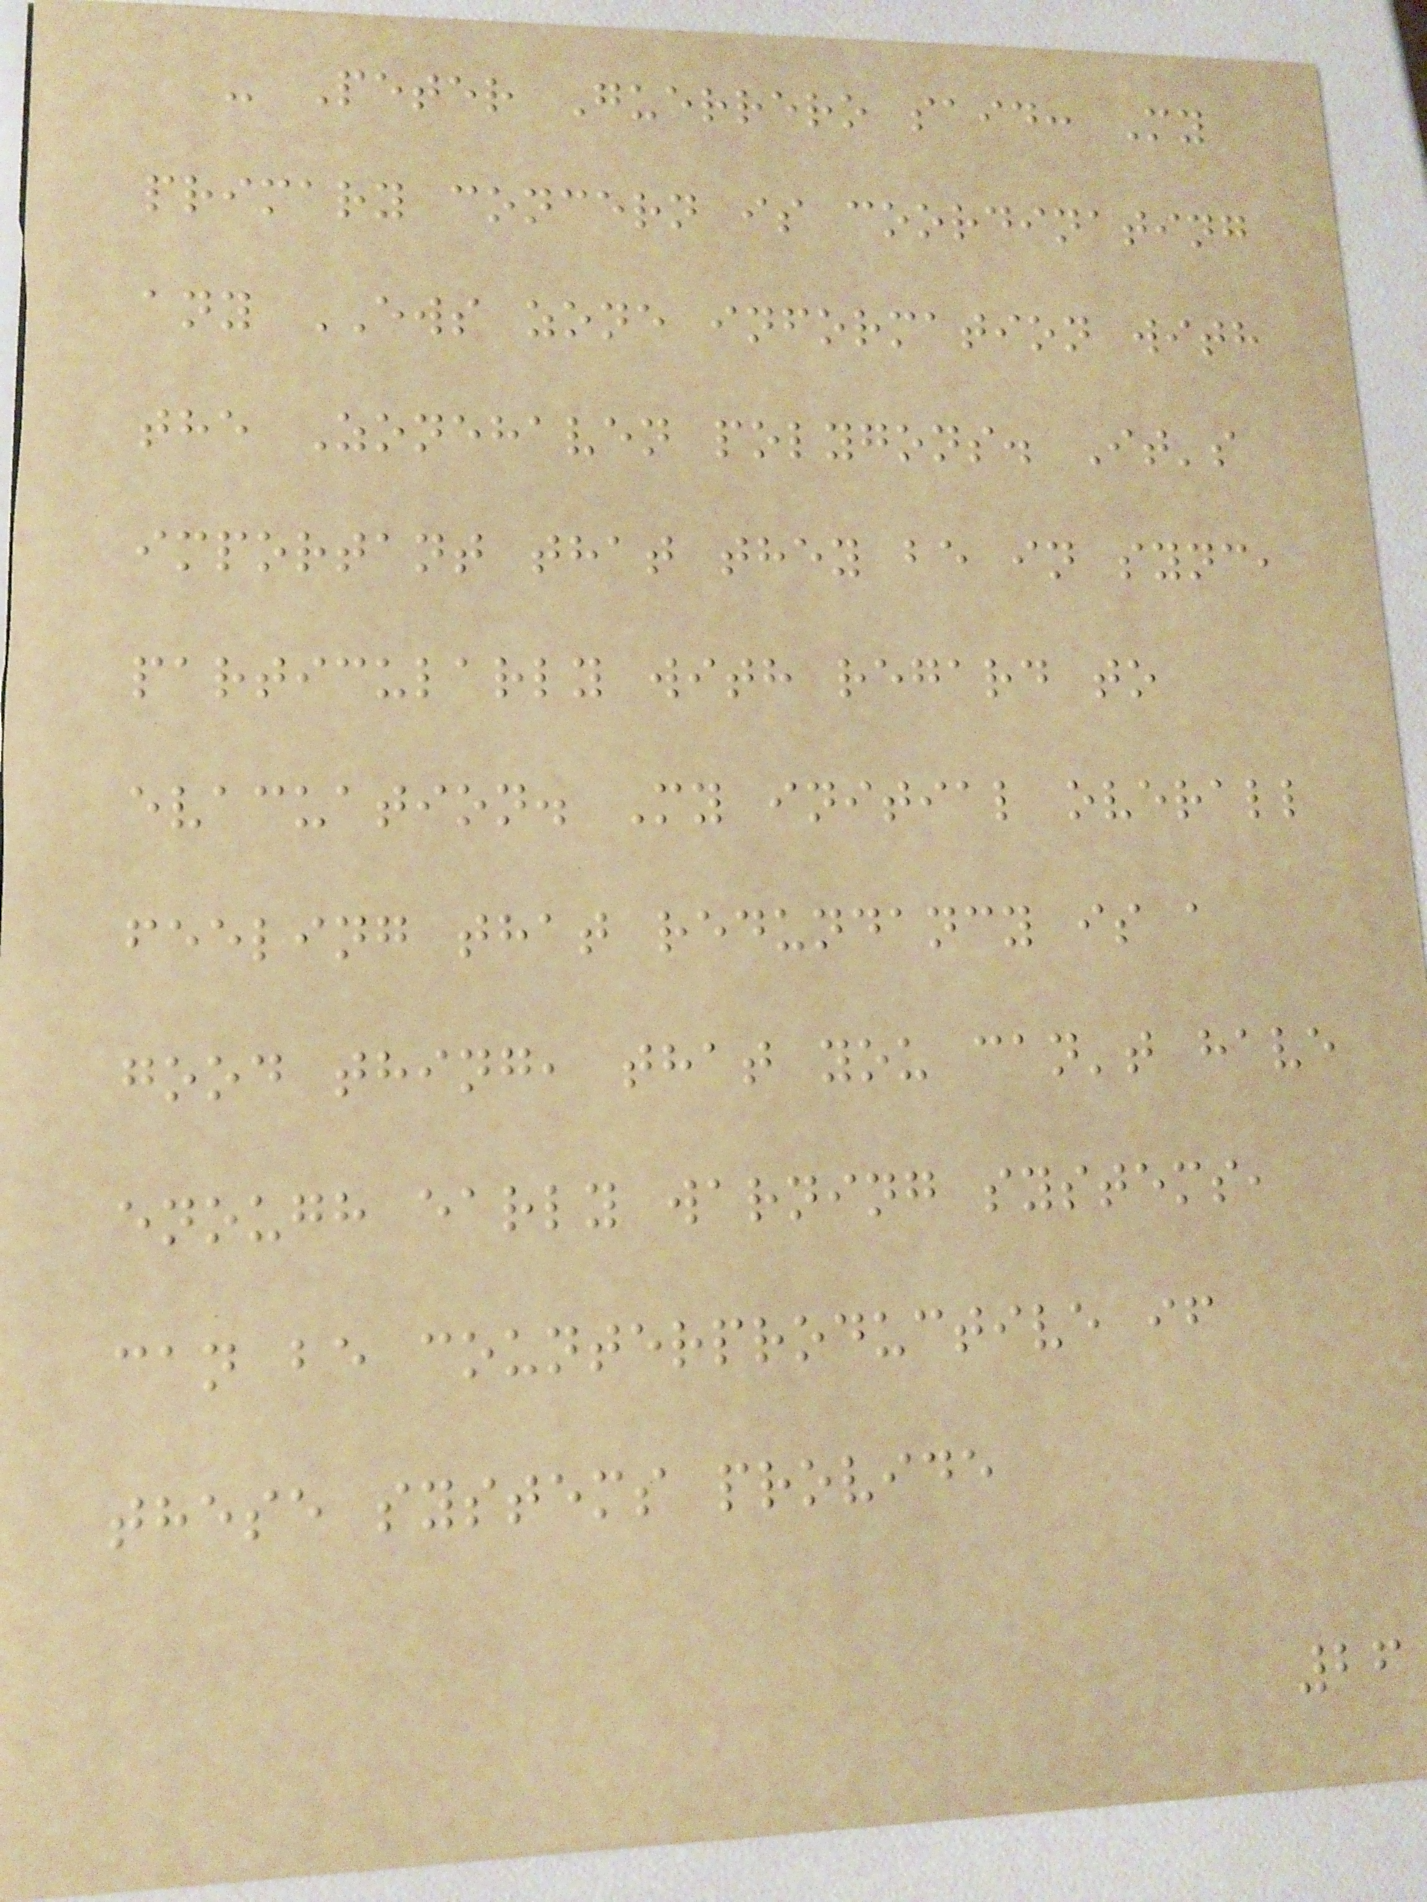- Peter Guerrero said: My
primary concern is coordinating
any EWS zone information with
the Zonehaven polygons. It's
important that they be in sync,
particularly with regard to
evacuation. My initial overall
feeling that redundancy is a
good thing, that you can't have
enough early warning systems,
can be counterproductive if
these systems provide
26
